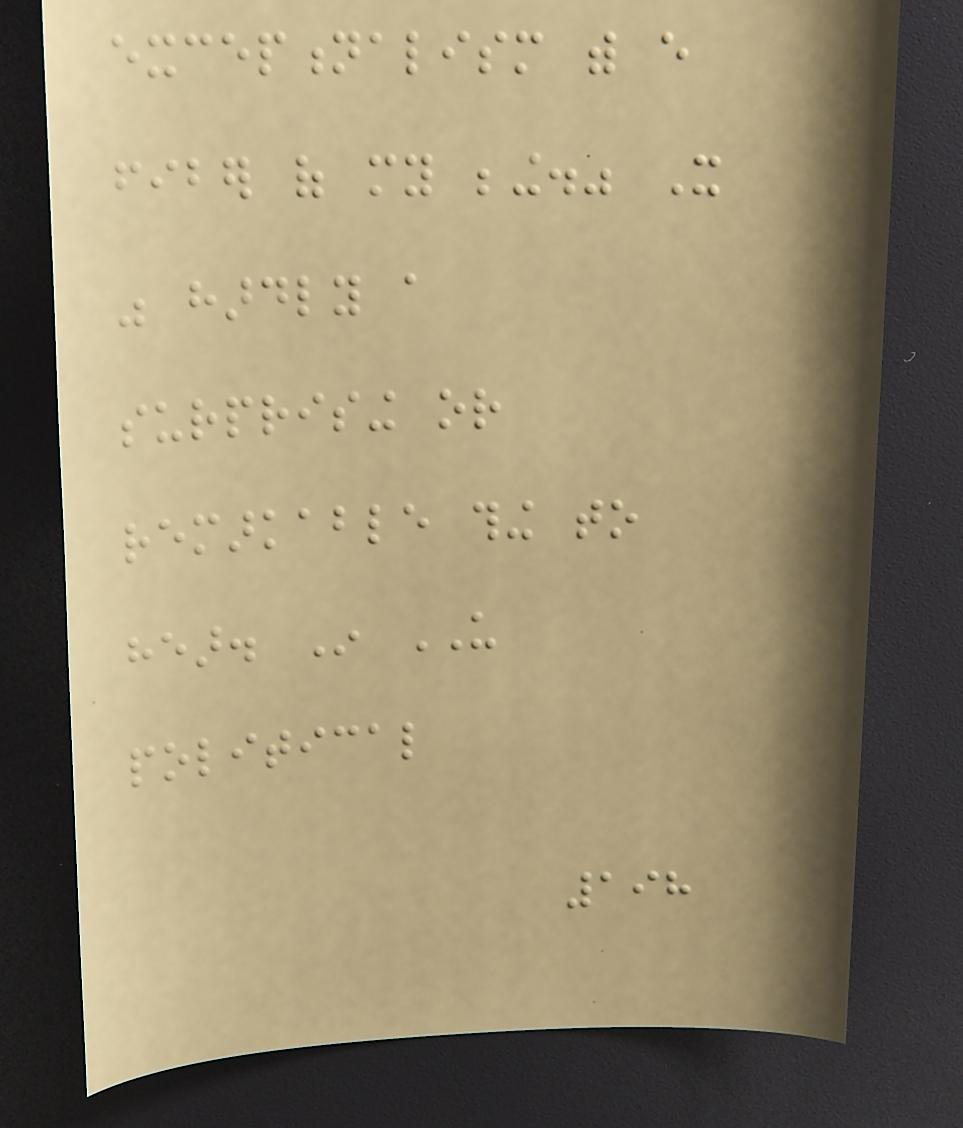exceptionalism with every
fiber of my being." It
was hardly a
surprising or
remarkable thing to
hear. In US
political
198
